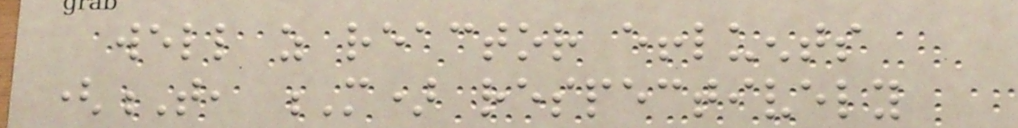well as reactor effluents
(T, M) respectively
